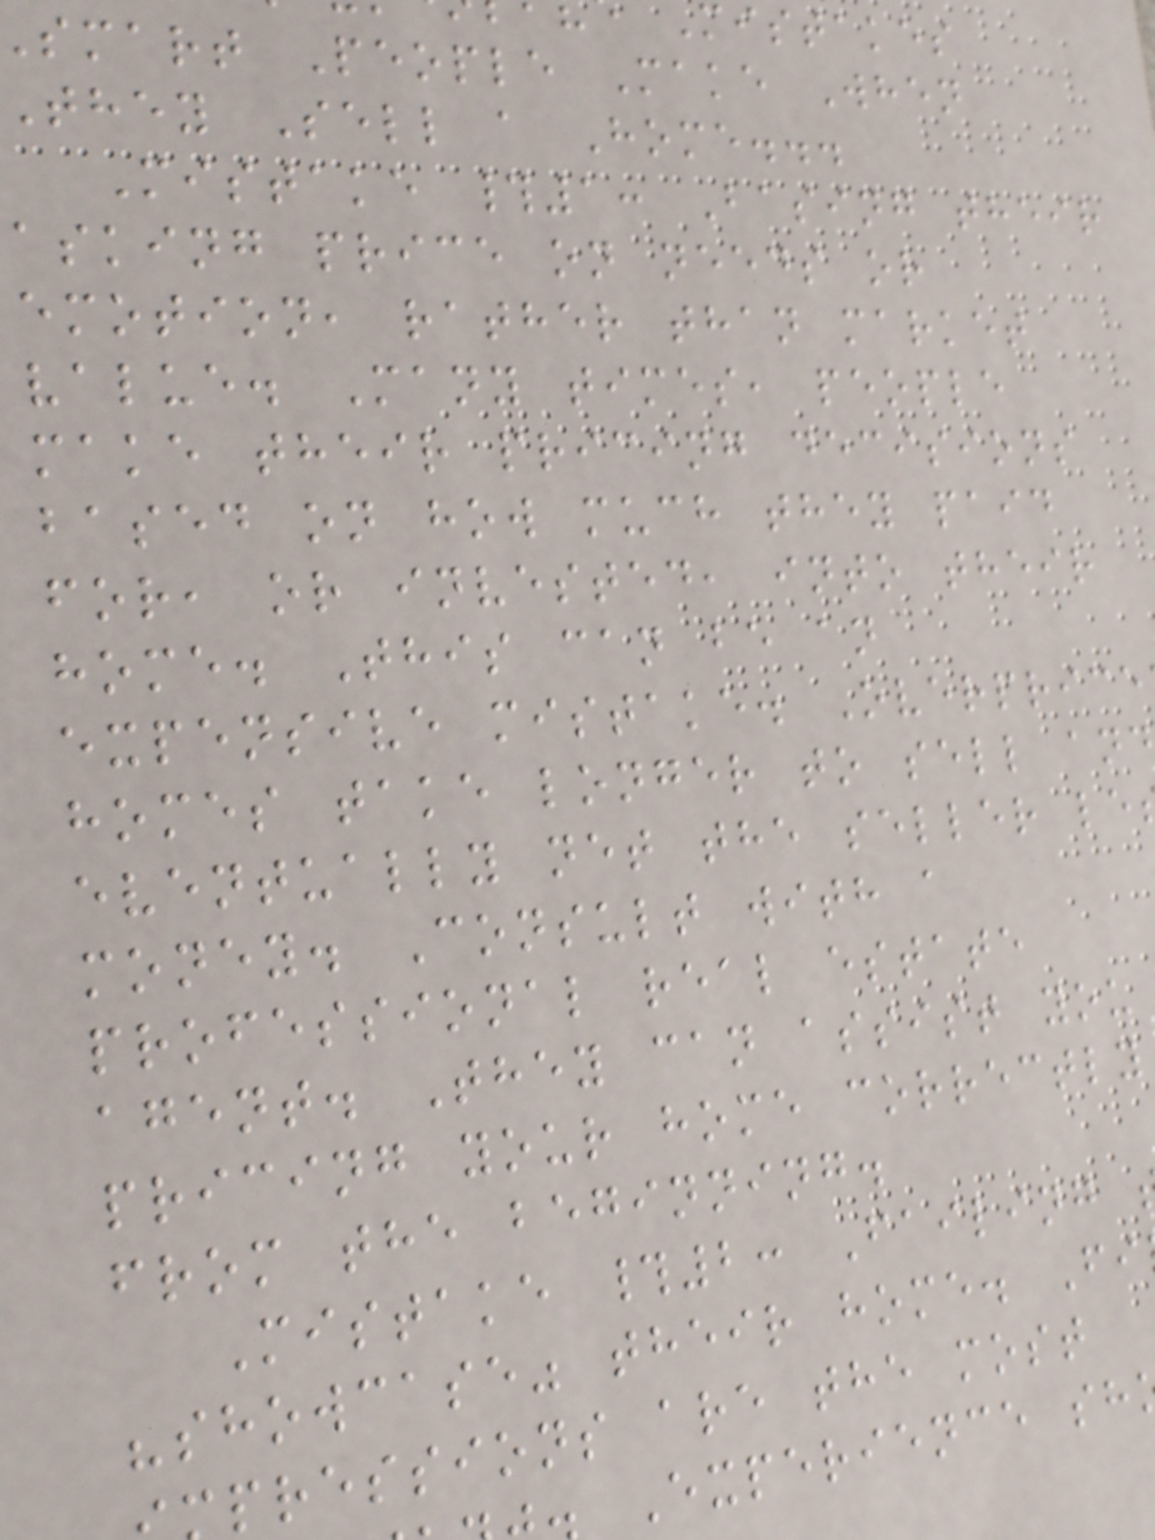mistakes
smart People Make When
they Sell a Home...
Mistake #1: Basing their
asking price on needs or
emotion, rather than market
value. Many times, people
make their pricing decisions
based on how much they paid
for, or invested, into their
home. This can be an
expensive mistake. Overprice
homes take longer to sell and
eventually net the seller le
money. Consult with a
professional real estate
agent. They can assist you
pricing your home correctly
from the beginning.
Mistake #2: Failing
"showcase" their home. Fi
pressions are the most
Experience sh
